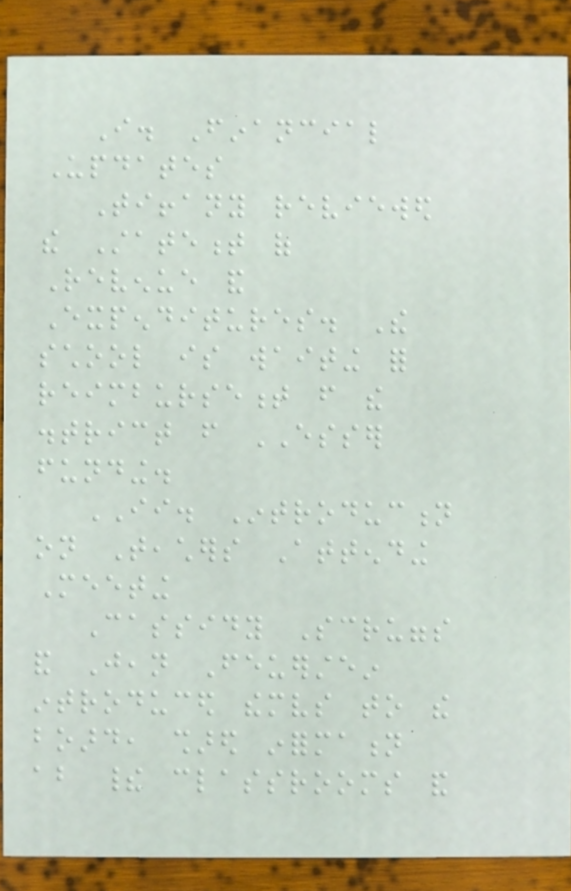I. Financial
Updates
Tiffany reviewed
the Statement of
Revenue and
Expenditures. The
school is waiting for
reimbursement from the
district from ESSER
funding.
II. Introduction
on Teachers Attending
Meeting
Cassidy Scruggs
and Jean Feuerstein
introduced themselves to the
board, shared information
about their classrooms and
